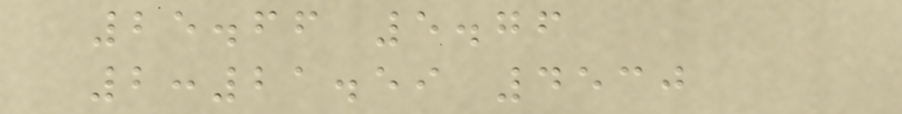25.66 5.76
2:21.59 4530
